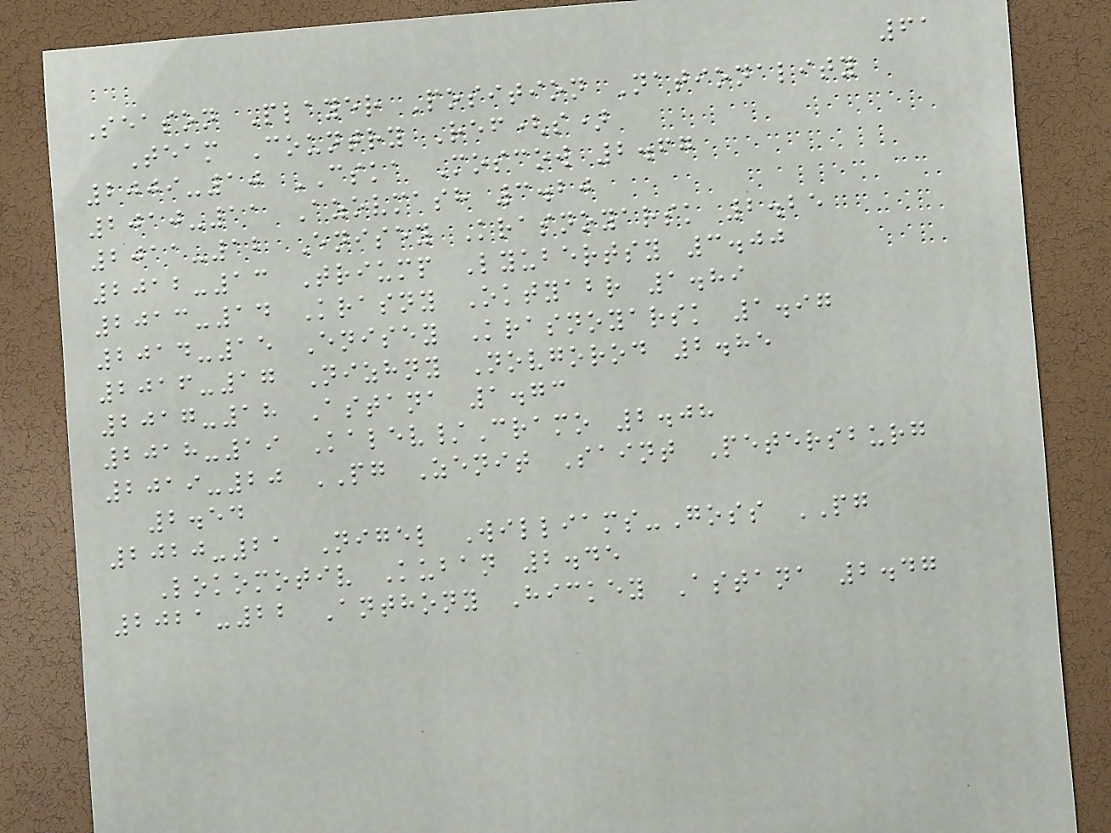61
Season Player Position Nationality
Team Country Ref(s)
2009-10 CSKA Moscow 2.67
2010-11 Azovmash 3.20
2011-12 Enisey Krasnoyarsk 2.25
2012-13 Triump Lyubertsy 3.00
2013-14 Krasny Oktyabr 1.89
2014-15 Enisey Krasnoyarsk 1.97
2016-17 Nizhny Novgorod 2.85
2017-18 Astana 1.73
2018-19 Kalev/Cramo 2.08
2019-20 PG Zenit Saint Petersburg
2.54
2020-21 Nigel Williams-Goss PG
Lokomotiv Kuban 2.45
2021-22 Anthony Hickey Astana 2.47
